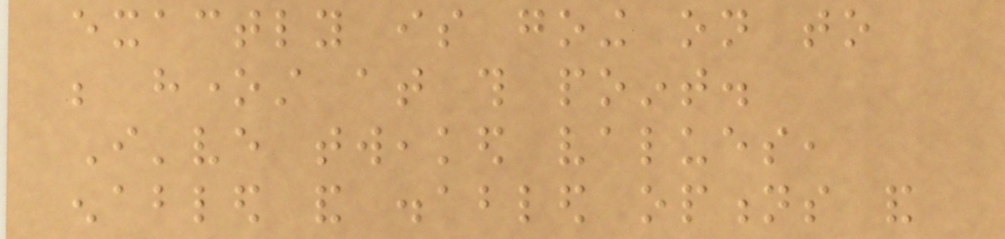exactly is going on to
be honest at this point.
I've tweaked values,
enabled and disabled options and
